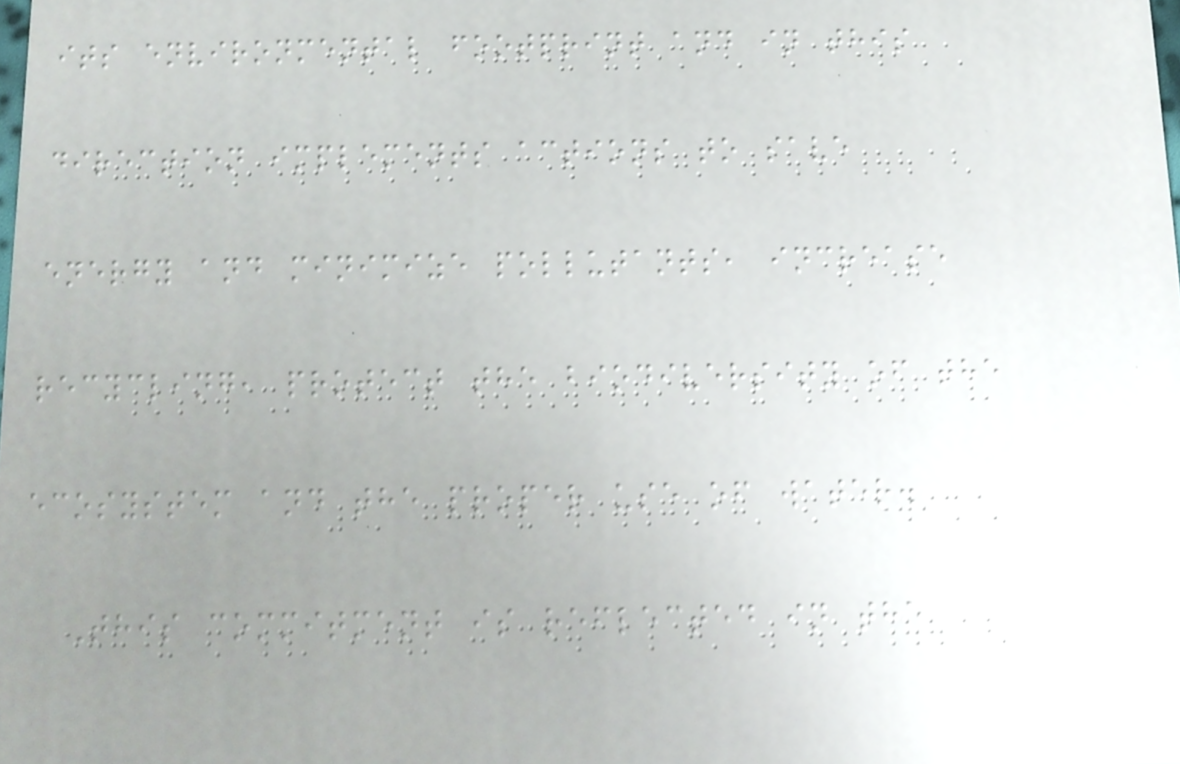its environmental footprint and in this
direction implements actions to save
energy and minimize pollutants, increase
recycling, protect the biodiversity of the
ecosystem and the proper use of water.
This commitment is reflected in the
